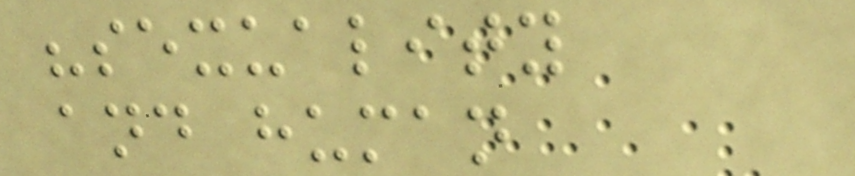"sexuality
and human
